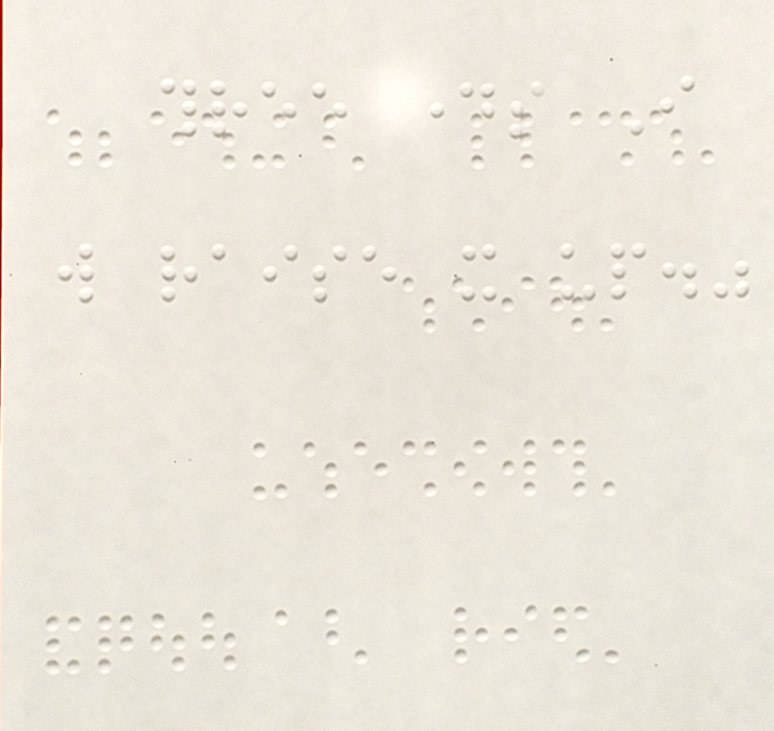three days I
will raise it up."
